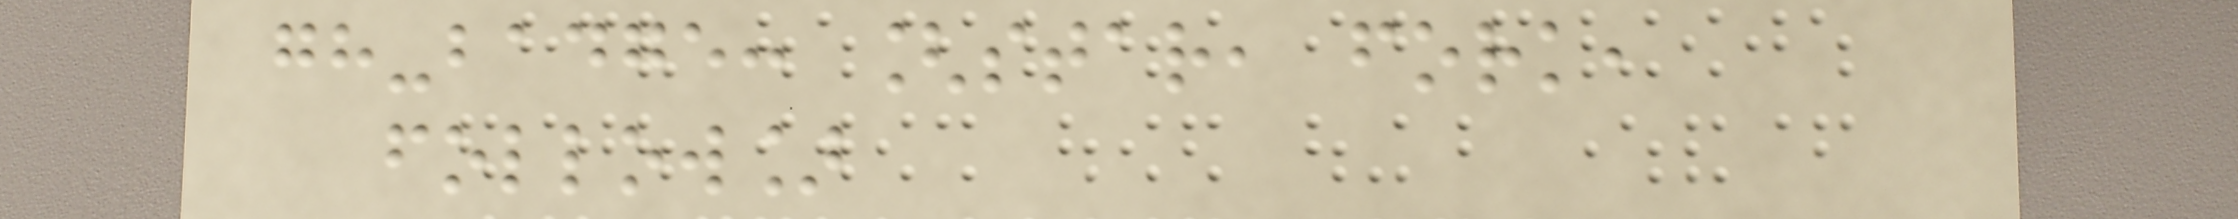gh-badge: [star, fork,
follow]
